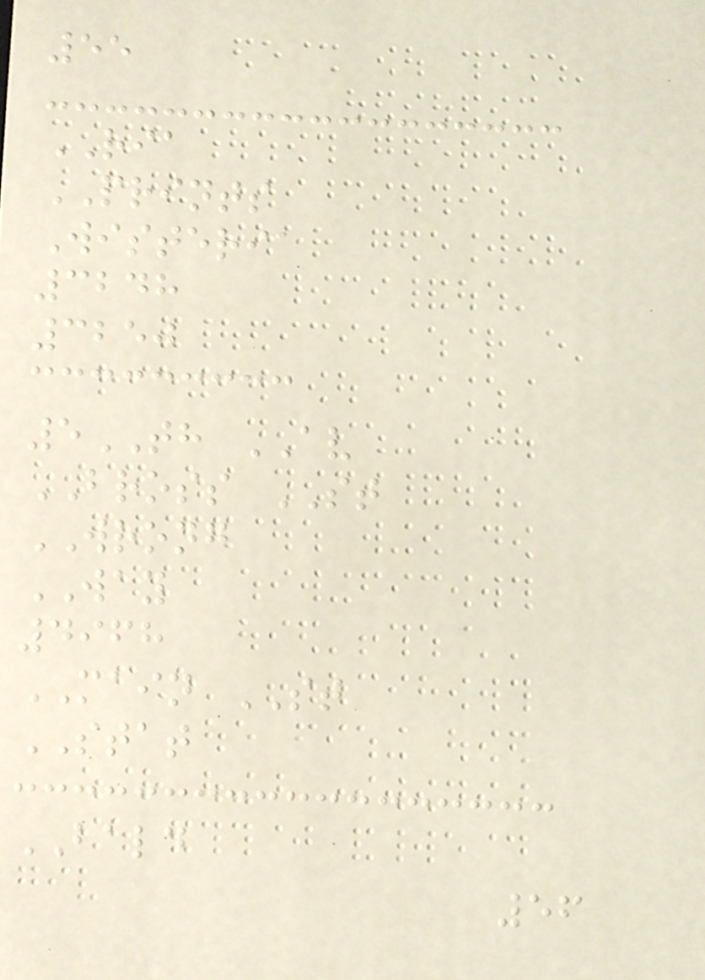55
RIA
PRINTS
Wisteria
3248
3250
5TH AV
BROSS ST
WRONG
WAY
4968
MAIN ST
STAT
BALD
56
